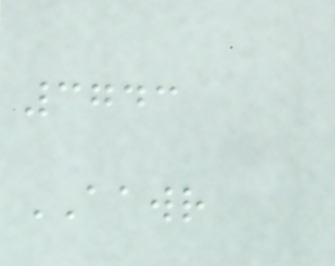3743
AAWR
